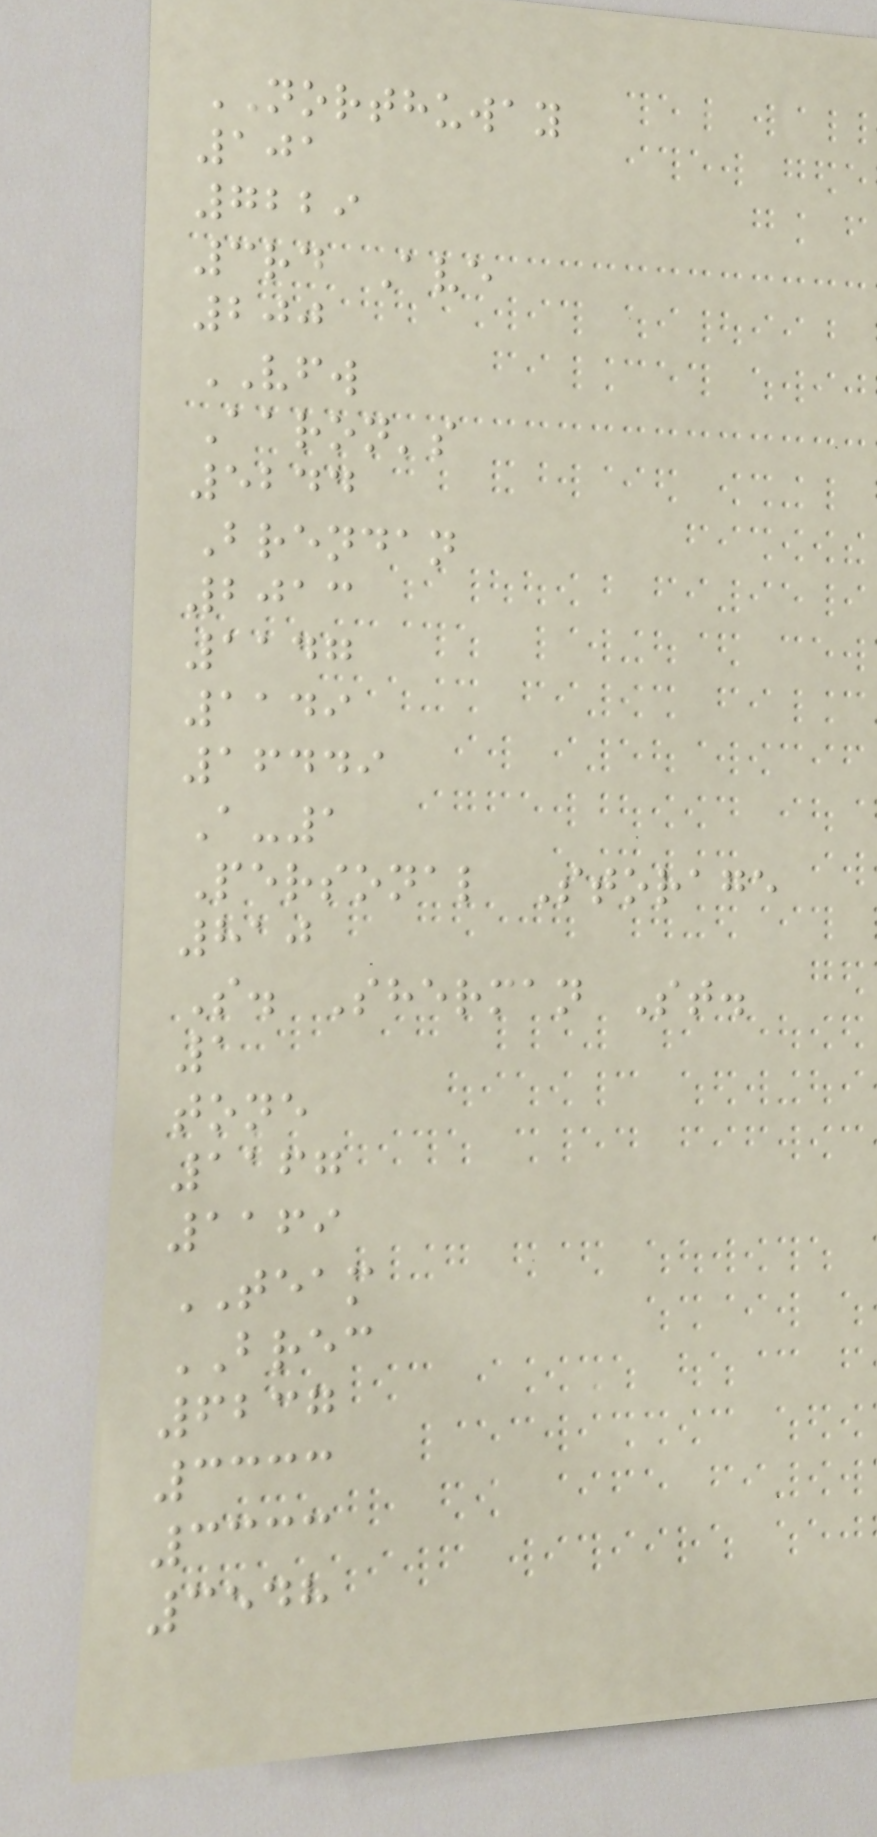NORTHUWAY
101
7229
3rd Ave
200
VFW
Aaron's
5244
Brendan
2013
1147
1149
16449
A-1
Personal Storage
810
S. Sherman St.
1
tone
1167
1169
TEAM
BREC
6237
3333
3333
3548
